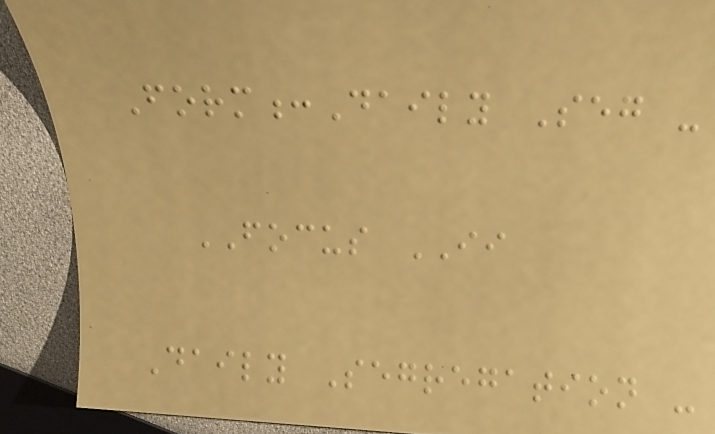Form:Daily Seg -
FOCUS II
Daily Segregation -
